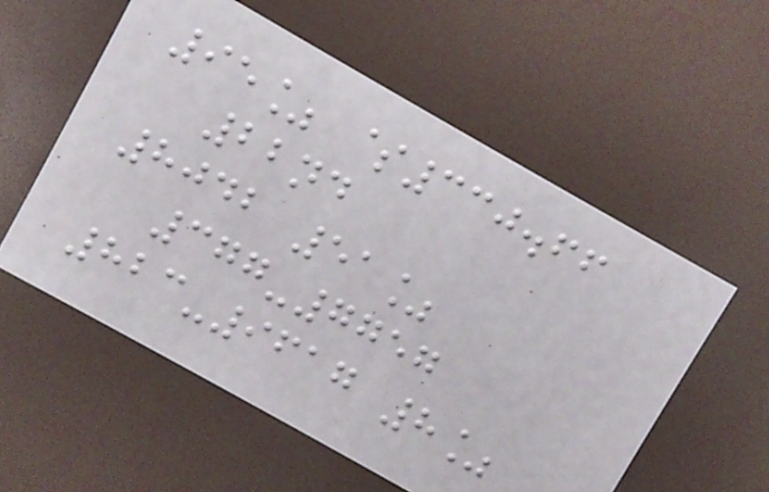95% $330.66
22nd
8042 51%
377-7757
823-9617 8%
